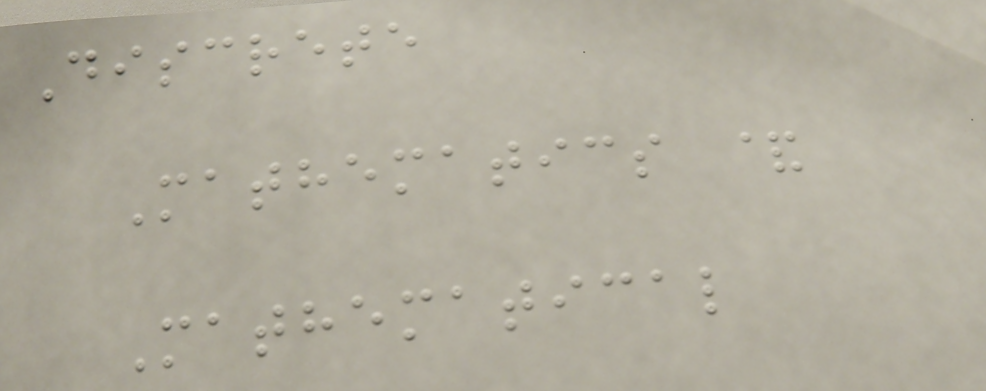Discrete
Mathematics &
Mathematical
